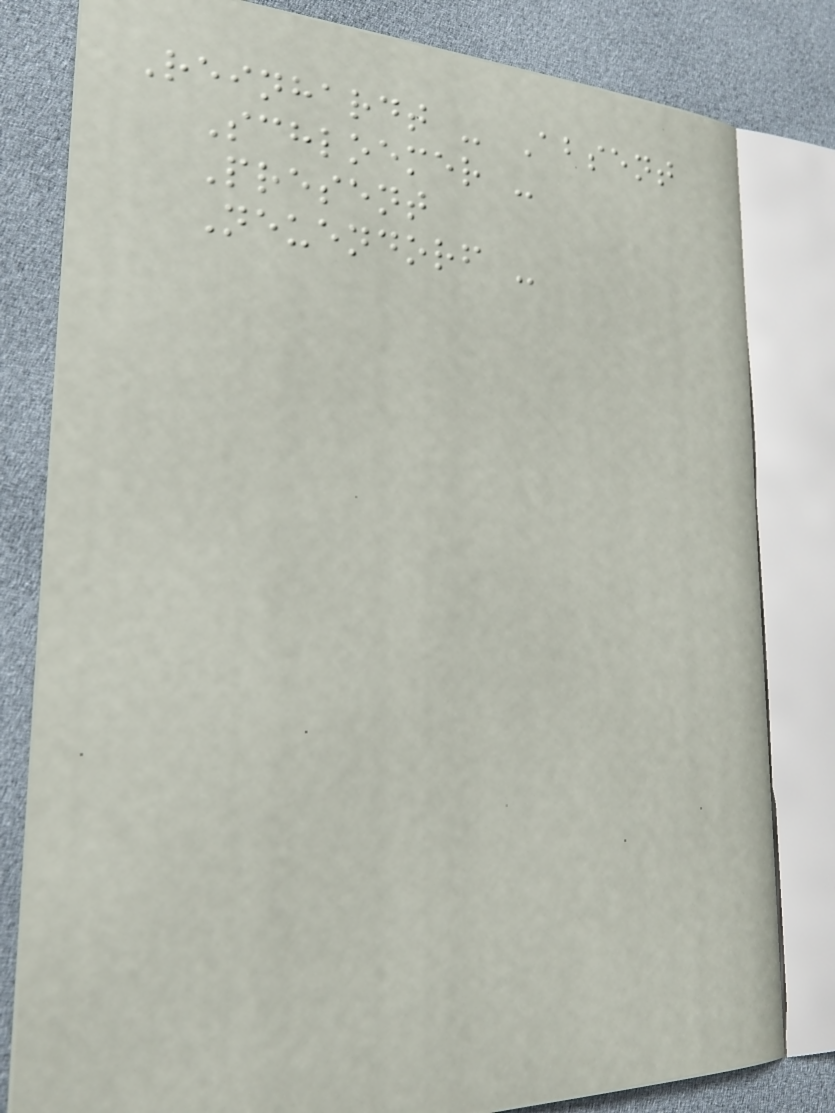Reinhardt - Absent
Schloemer -
Present
Neuendorf -
